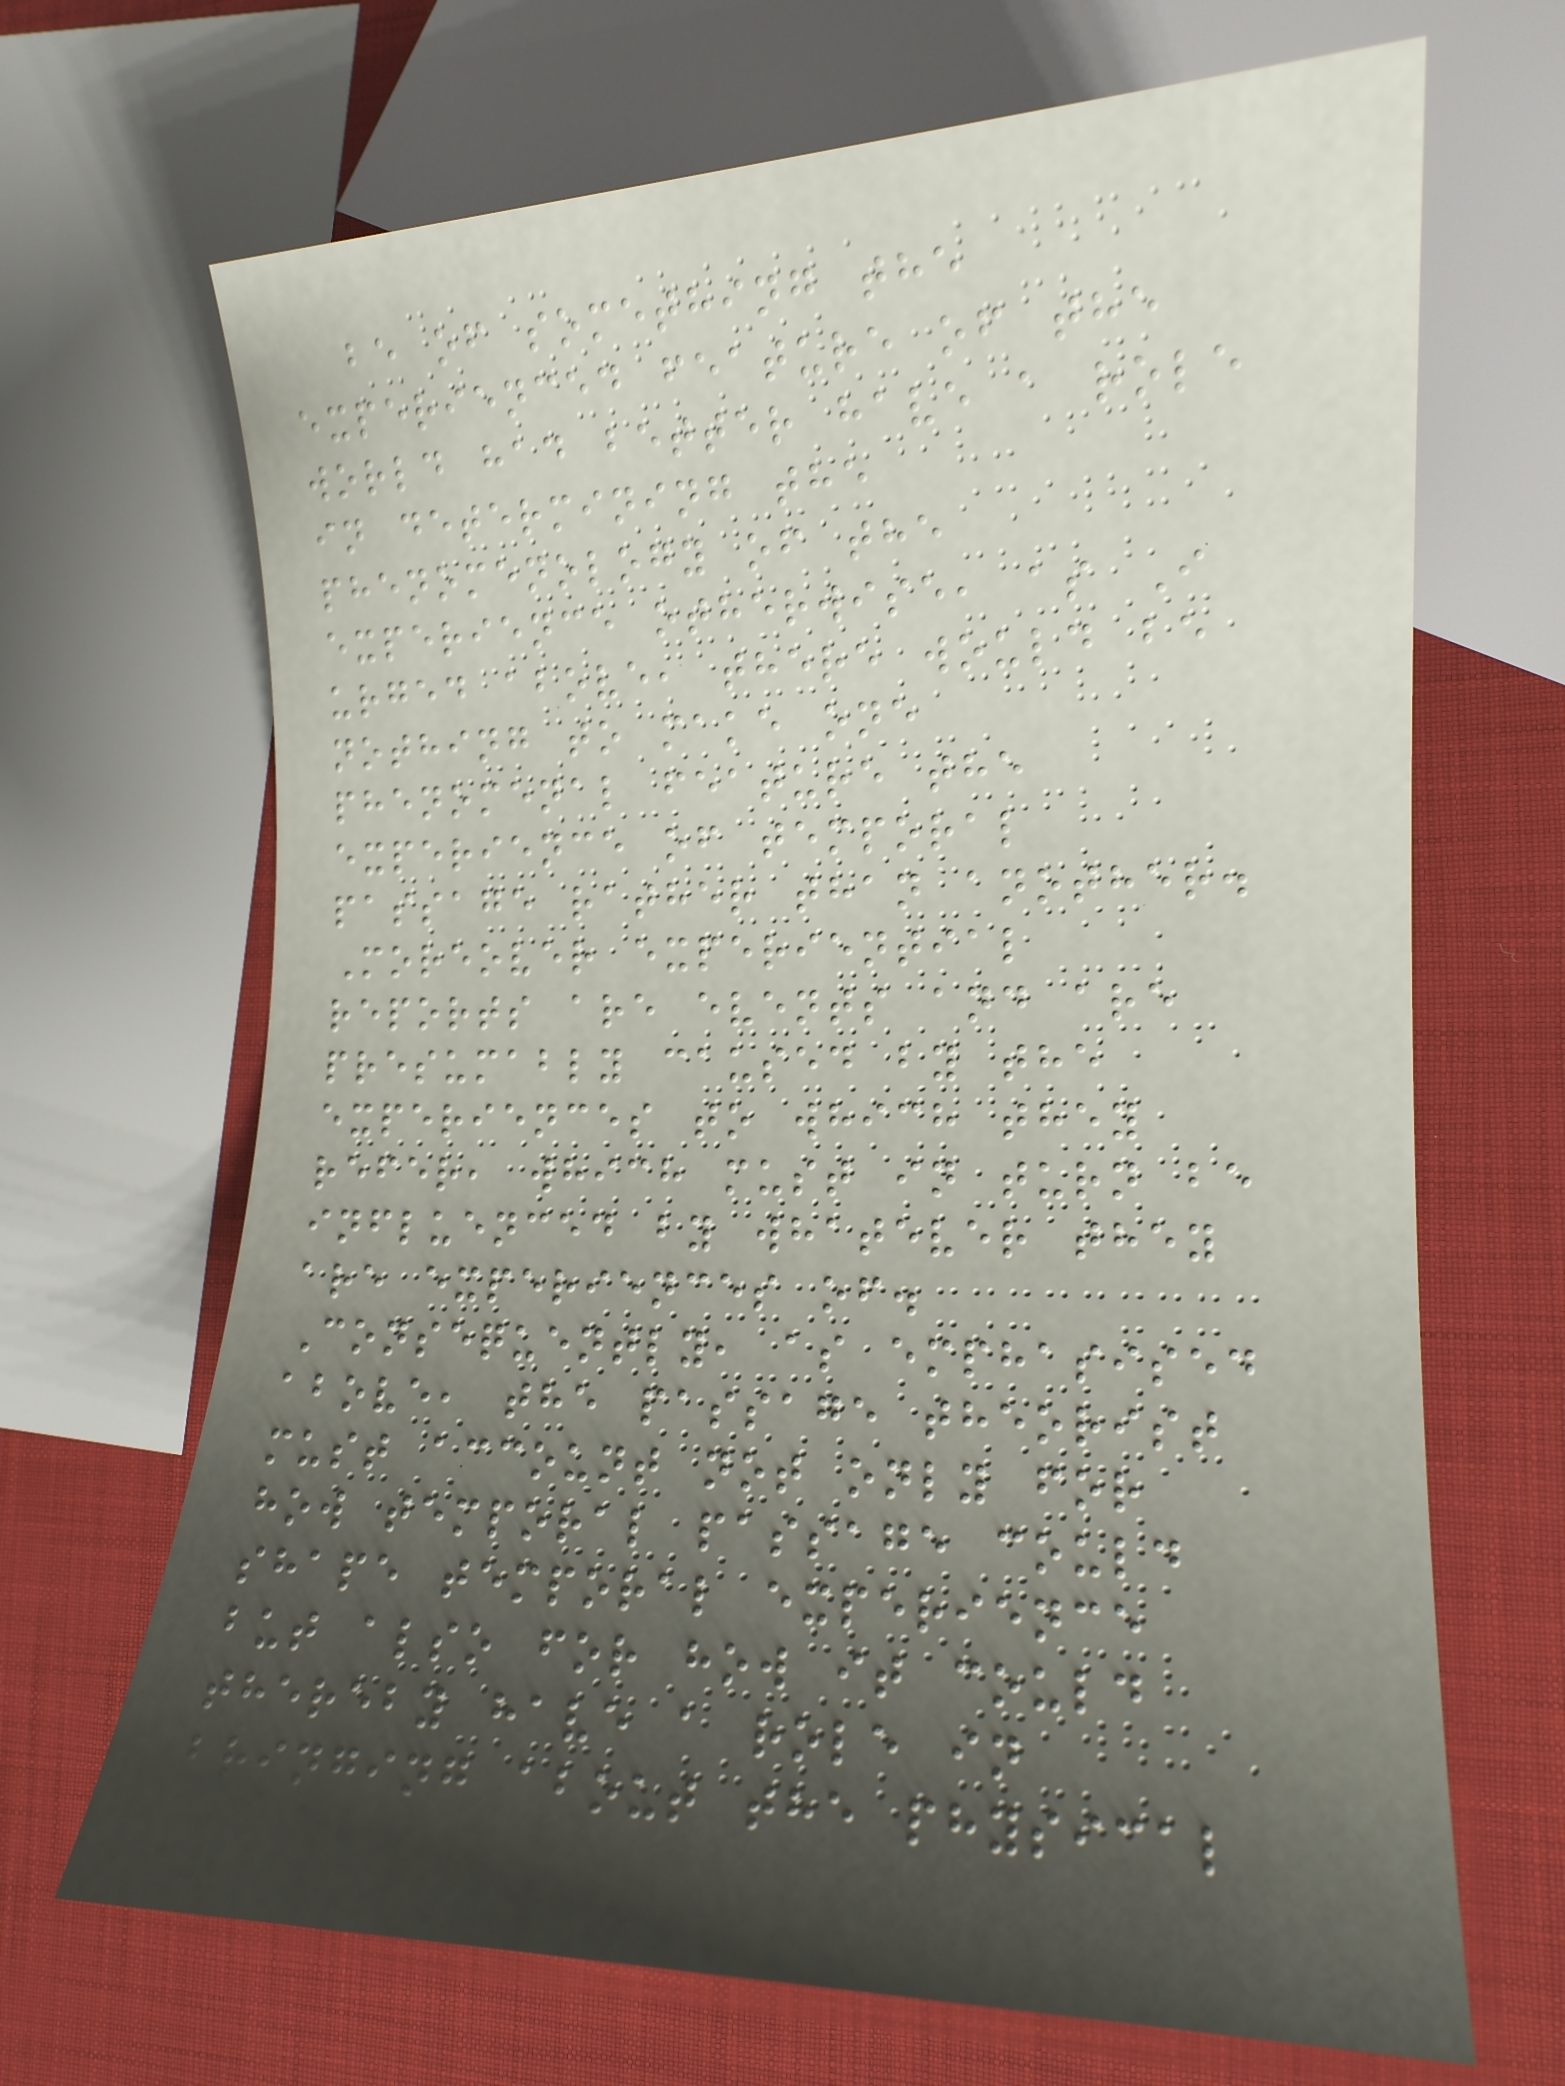be of something the
experienced feature of the
world had better have a role
in determining the
phenomenology of the
experience otherwise, as I
urged above, there would be
nothing to make one
phenomenal feature the
experience of temporal
passage rather than another.
Moreover experiential
reports are events and are
presumably caused by the
experiences to which they
refer, which must in turn be
influenced by whatever they
are experiences of.
Consequently, as emphasised
above, the passage theorist
must account not only for
how temporal passage could
shape temporal experience
but also for how it could
thereby have a role in
bringing about the physical
